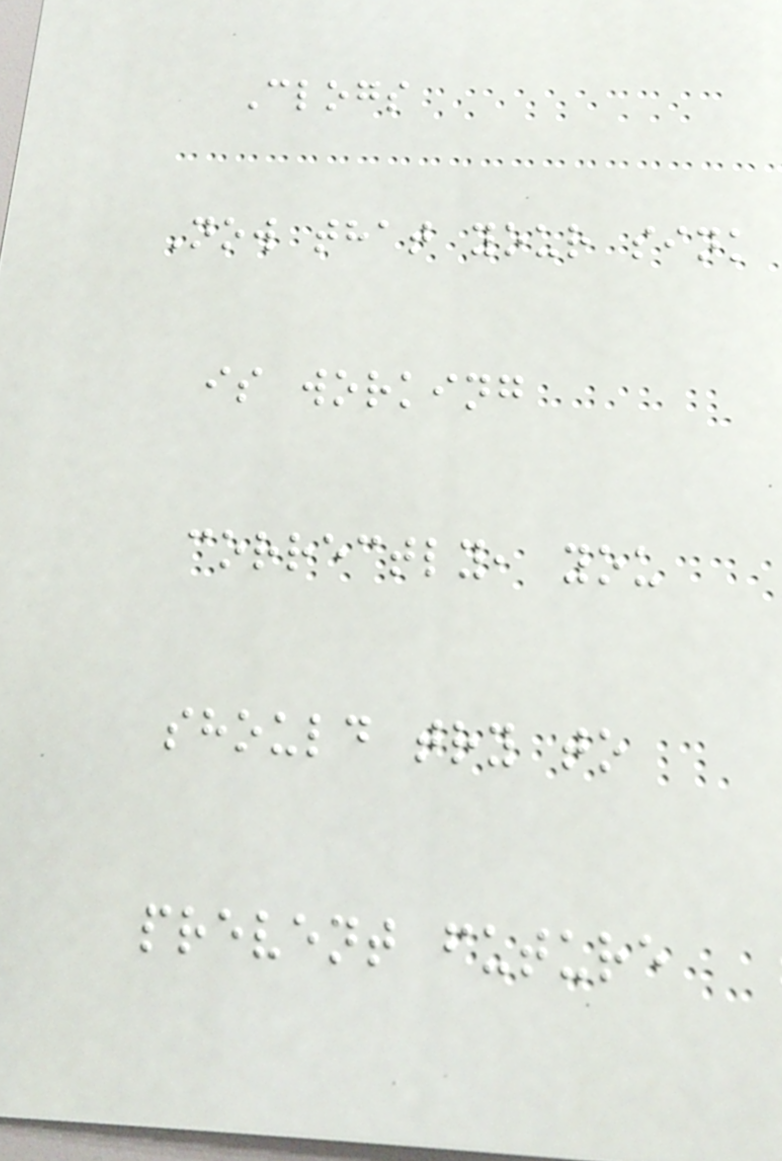Clogs
Now that your sink
is working
correctly, you
should try to
prevent future
